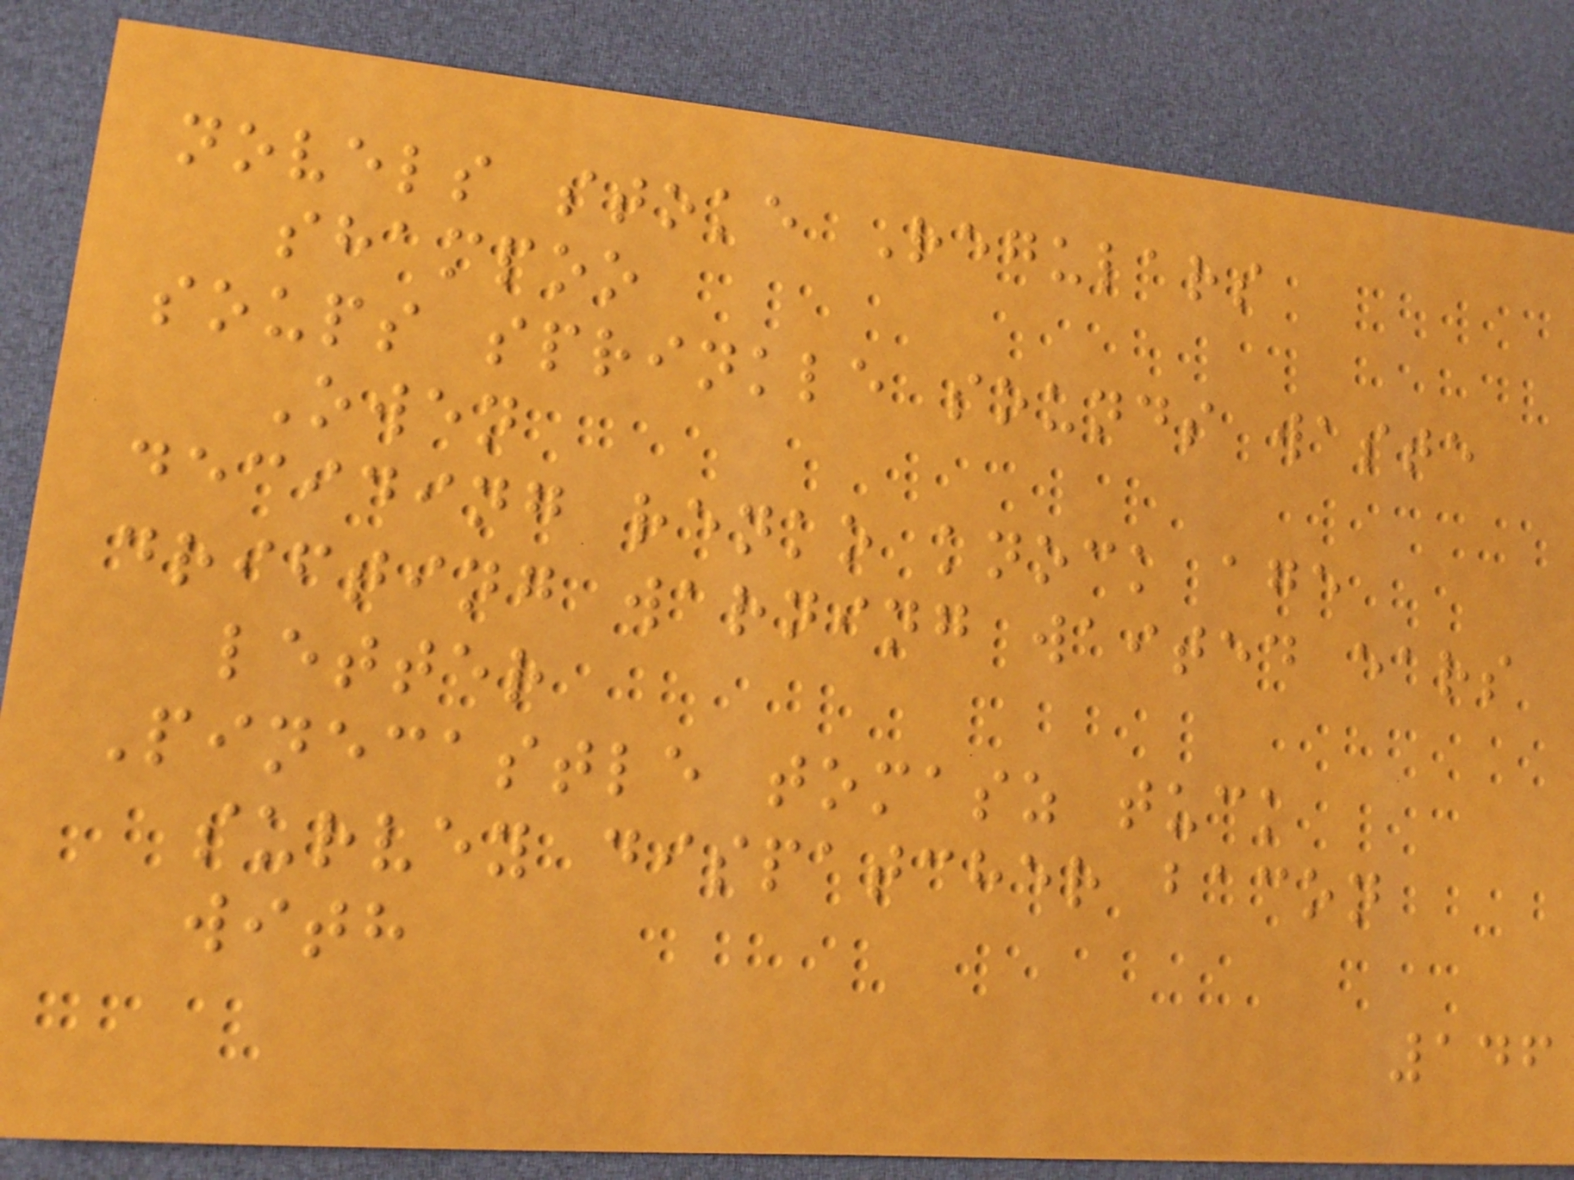novels stoke Regulars
shampoo
soups sprinkle sounds waste
Owen
deciding renko knock age
drifting warning waited ears
letter
Pinecastle tomasz tuck
survey dispatcher bacon
with
146
